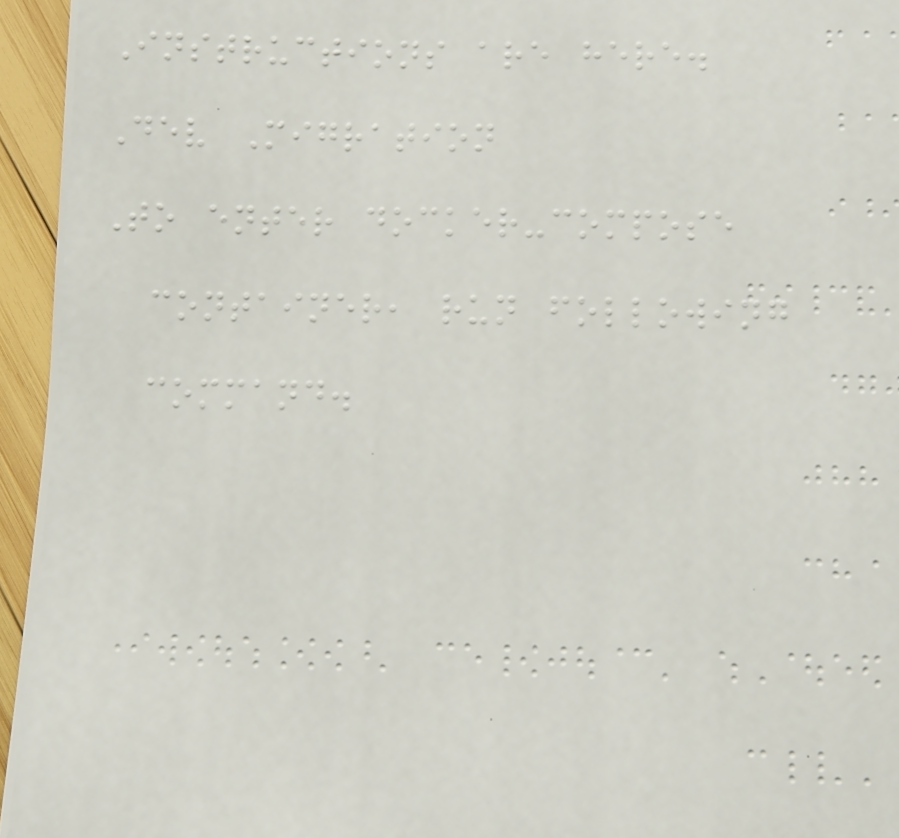Instructions are here.
Dev Migration
To enter docker-compose
container, run following
command.
